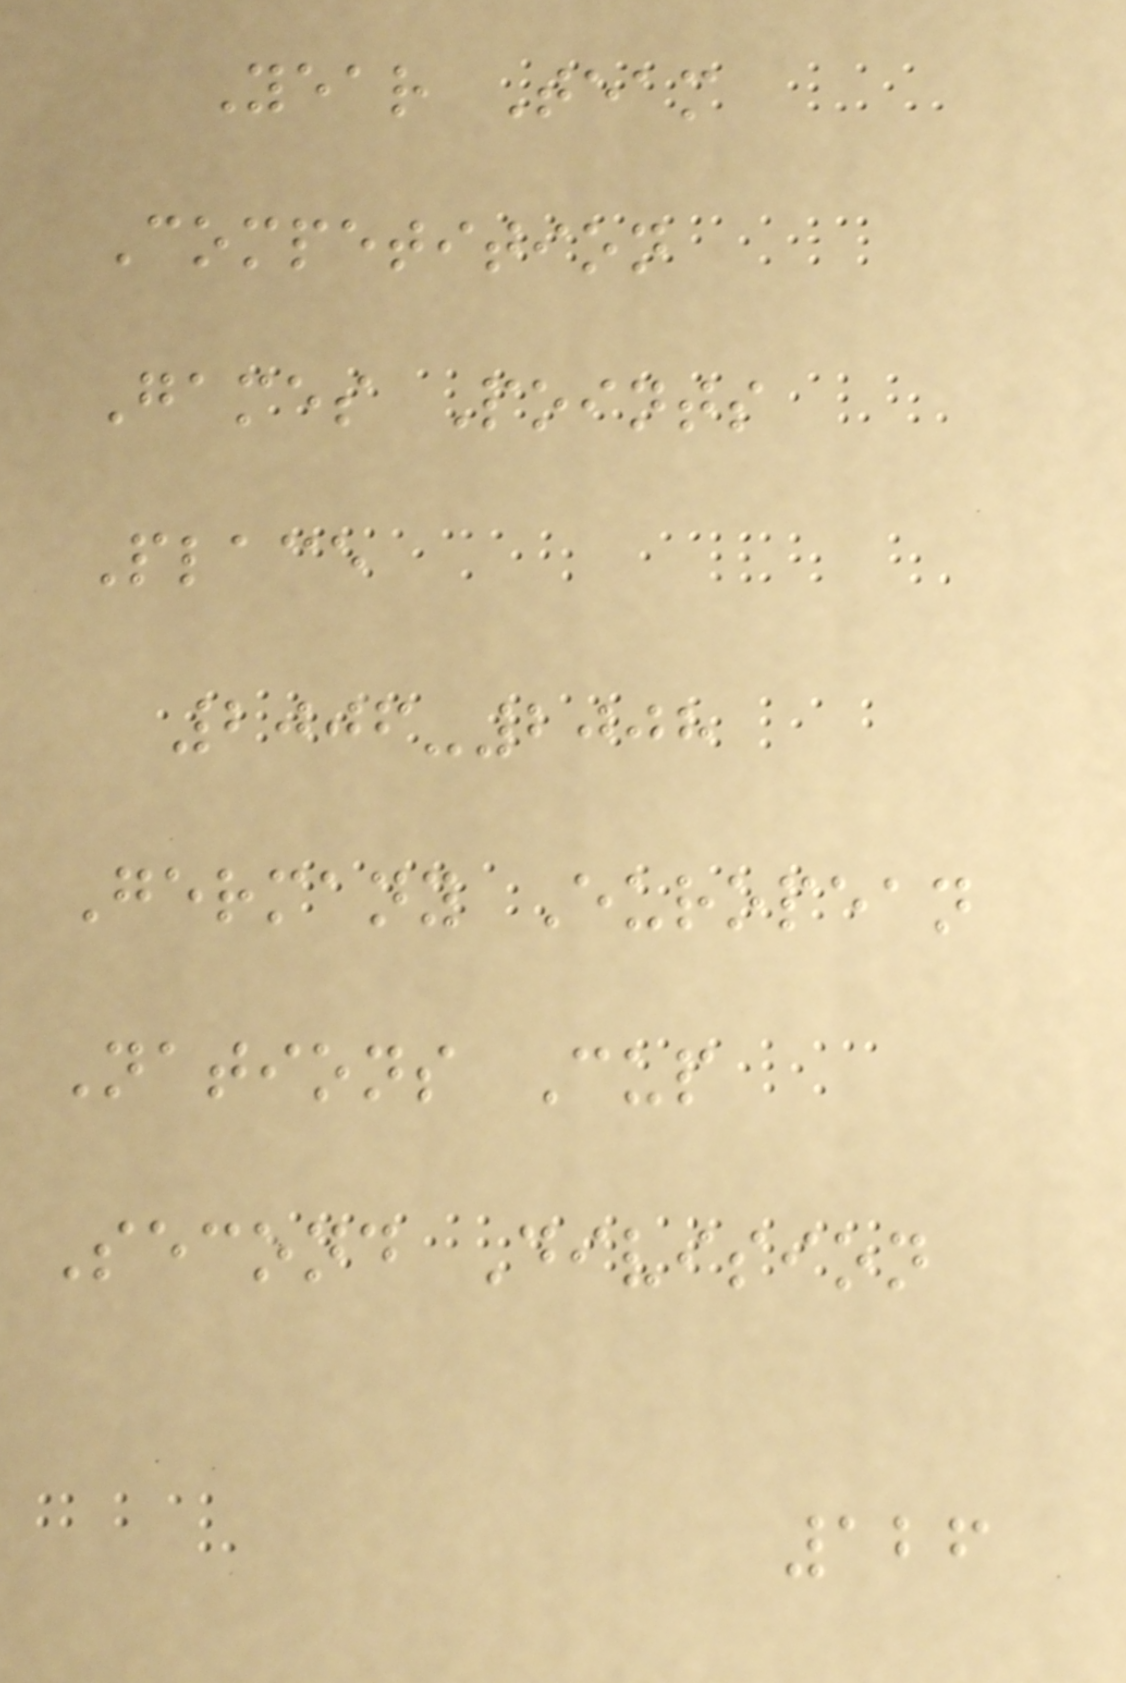Year Team
Competition
Games Points
Place
2006-2008
Germany European
Nations Cup
Second Division
126
